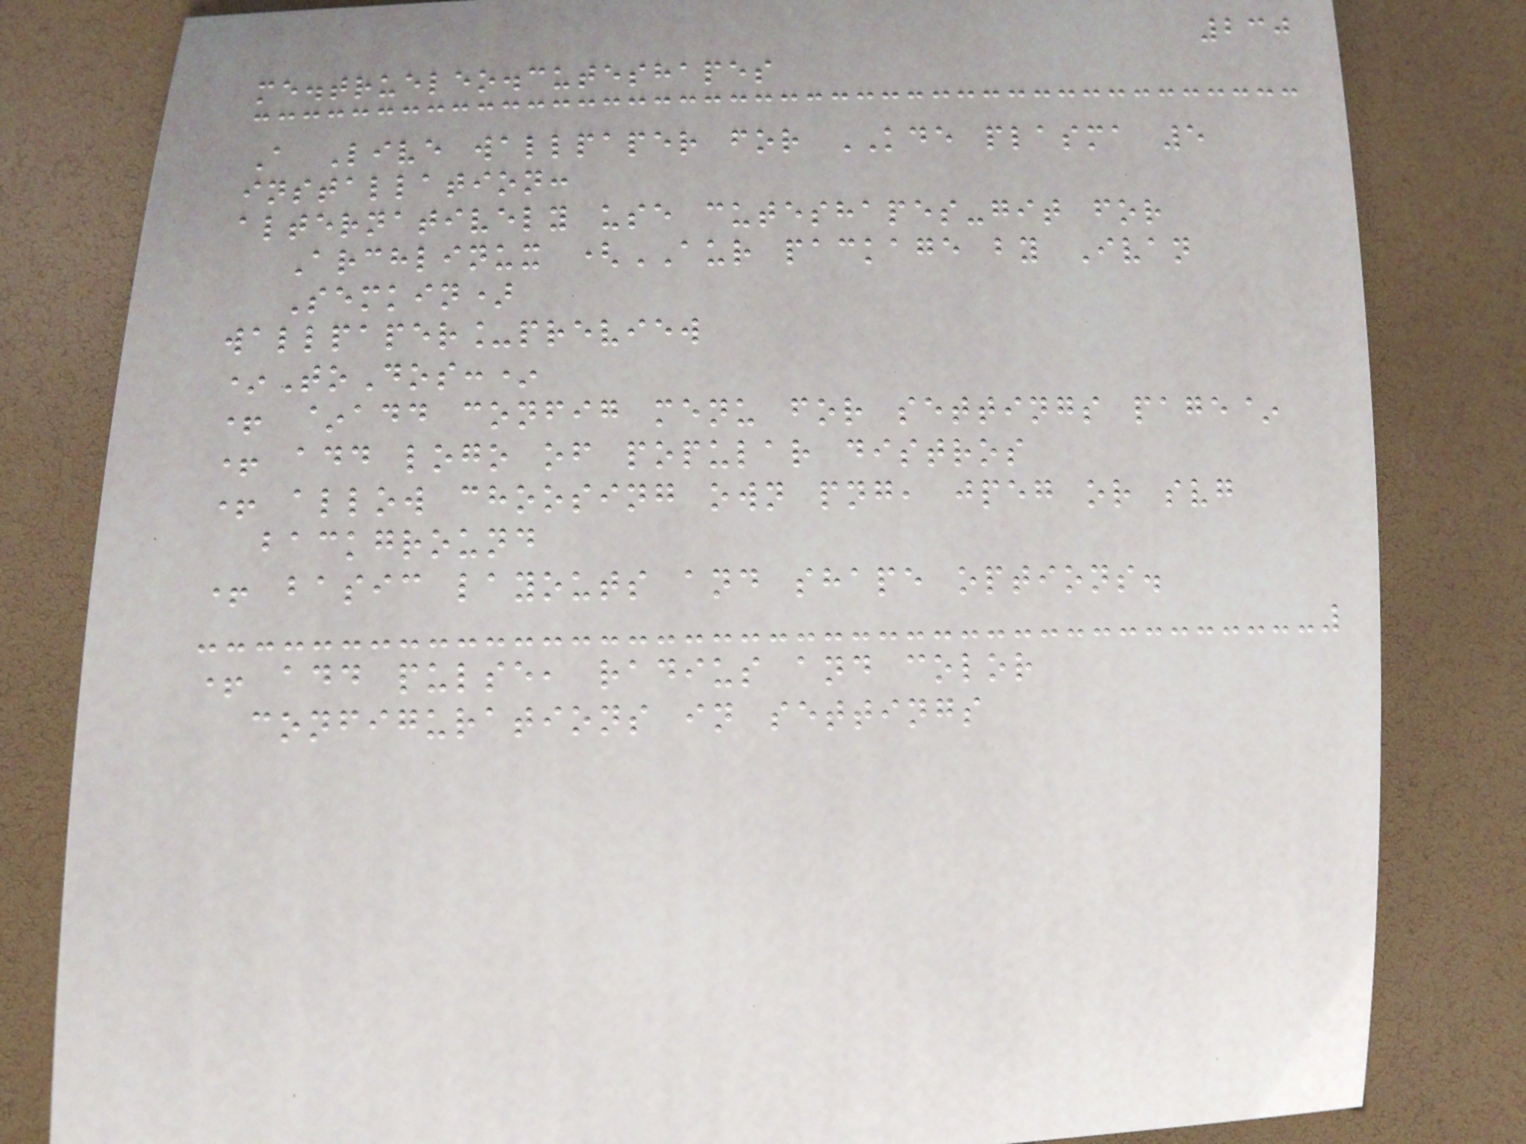230
me.trueleo.cuteshapes
A Live wallpaper for KDE plasma 5
installation:
alternatively use cuteshapes-git for
Archlinux (AUR package by Ivan
Semkin)
wallpaper_preview
*ToDos:*
+ ~add config menu for settings page~
+ add logo of popular distros
+ allow choosing own png, jpeg or svg
background
+ basic layouts and shape options.
+ add pulse, radius and color
configurations in settings
